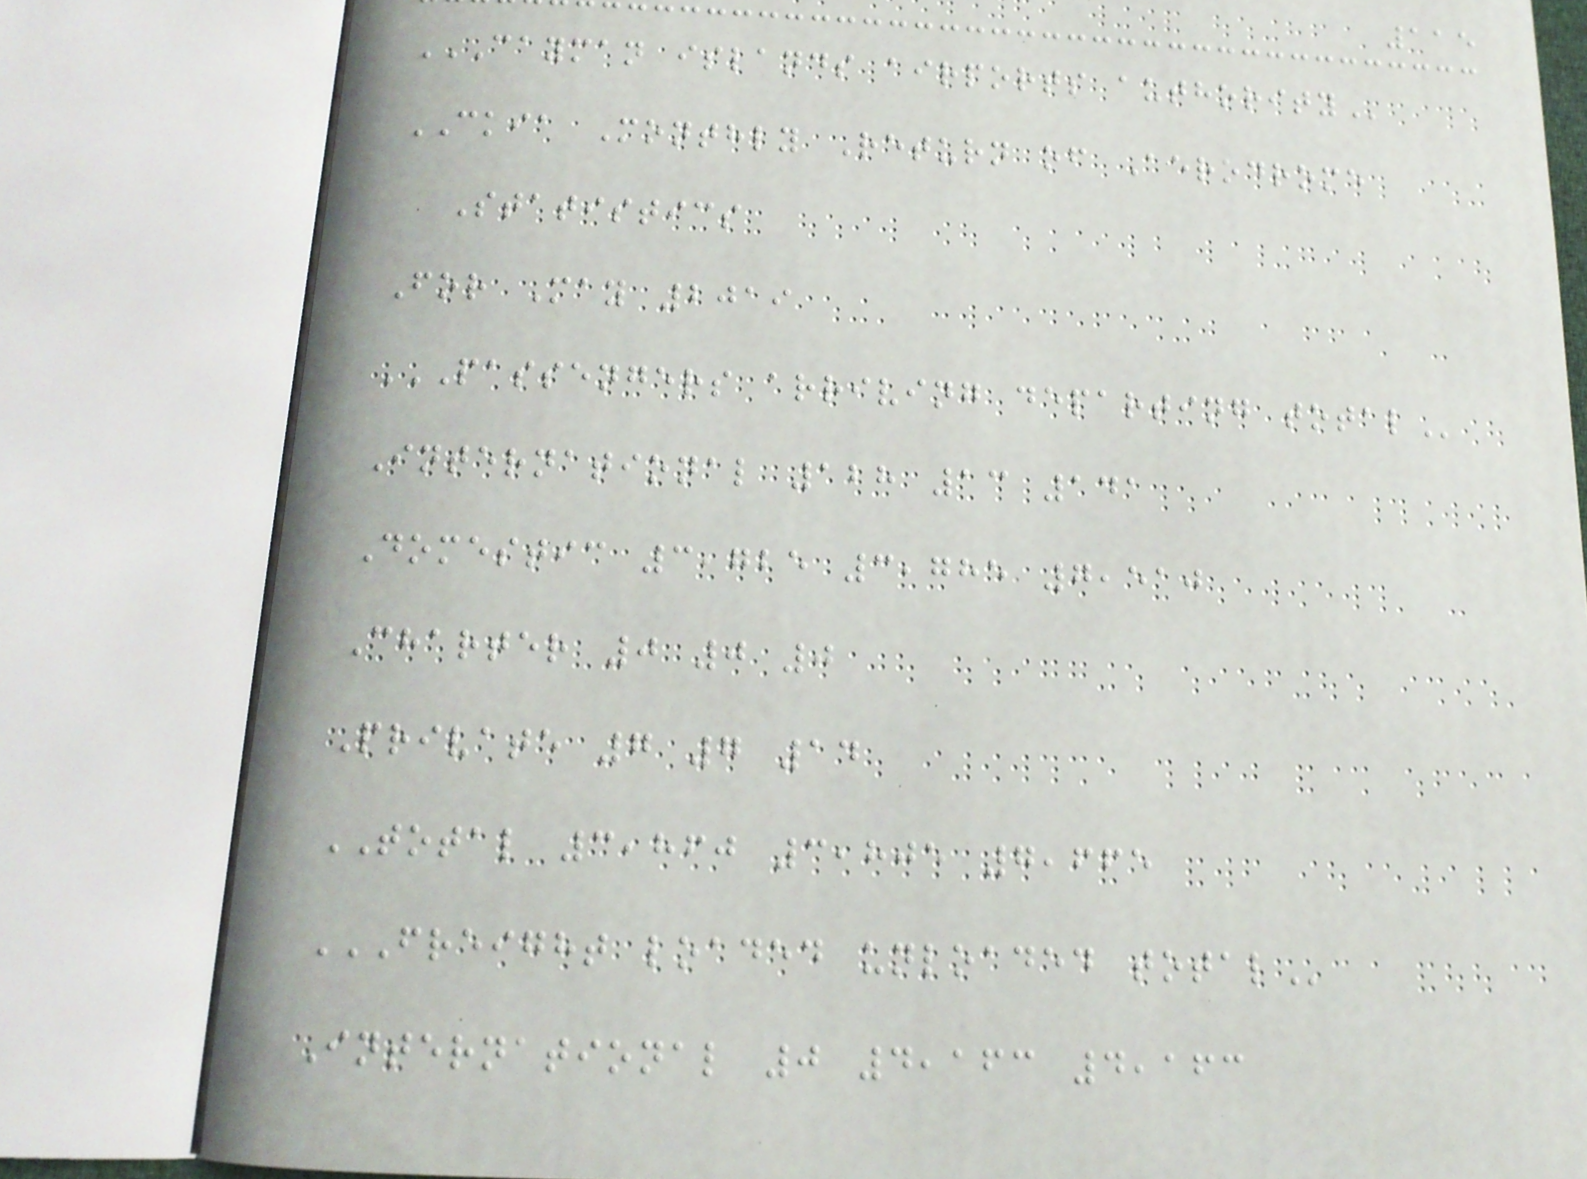115
CAYMAN ISLANDS AIRPORTS AUTHORITY
CKIA Monthly Return of Aerodrome
Statistics
For May 2019
PASSENGERS ARRIVING DEPARTING TOTAL
International 128 13 141
Domestic 3,725 3,785 7,510
Charter 0 0 0
Private 7 7 14
TOTAL 3,860 3,805 7,665
FREIGHT LOADED UNLOADED TOTAL
International 0 4,163 4,163
